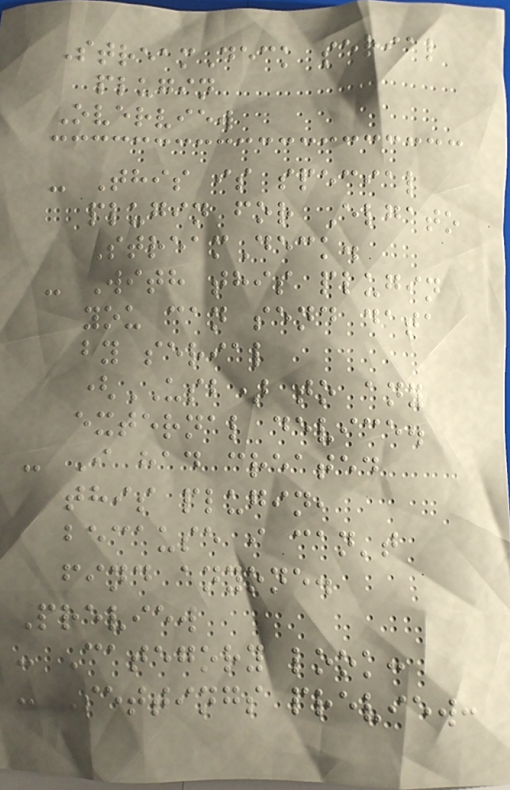StreamDeck serial
plugin
Overview
- This is special
plugin for Elgato
StreamDeck.
- With this plugin
you can send data
by serial
(USB) to any
external device.
- I had created
this plugin,
because i can't
find anyone.
Preview
- Category look:
- Settings preview:
